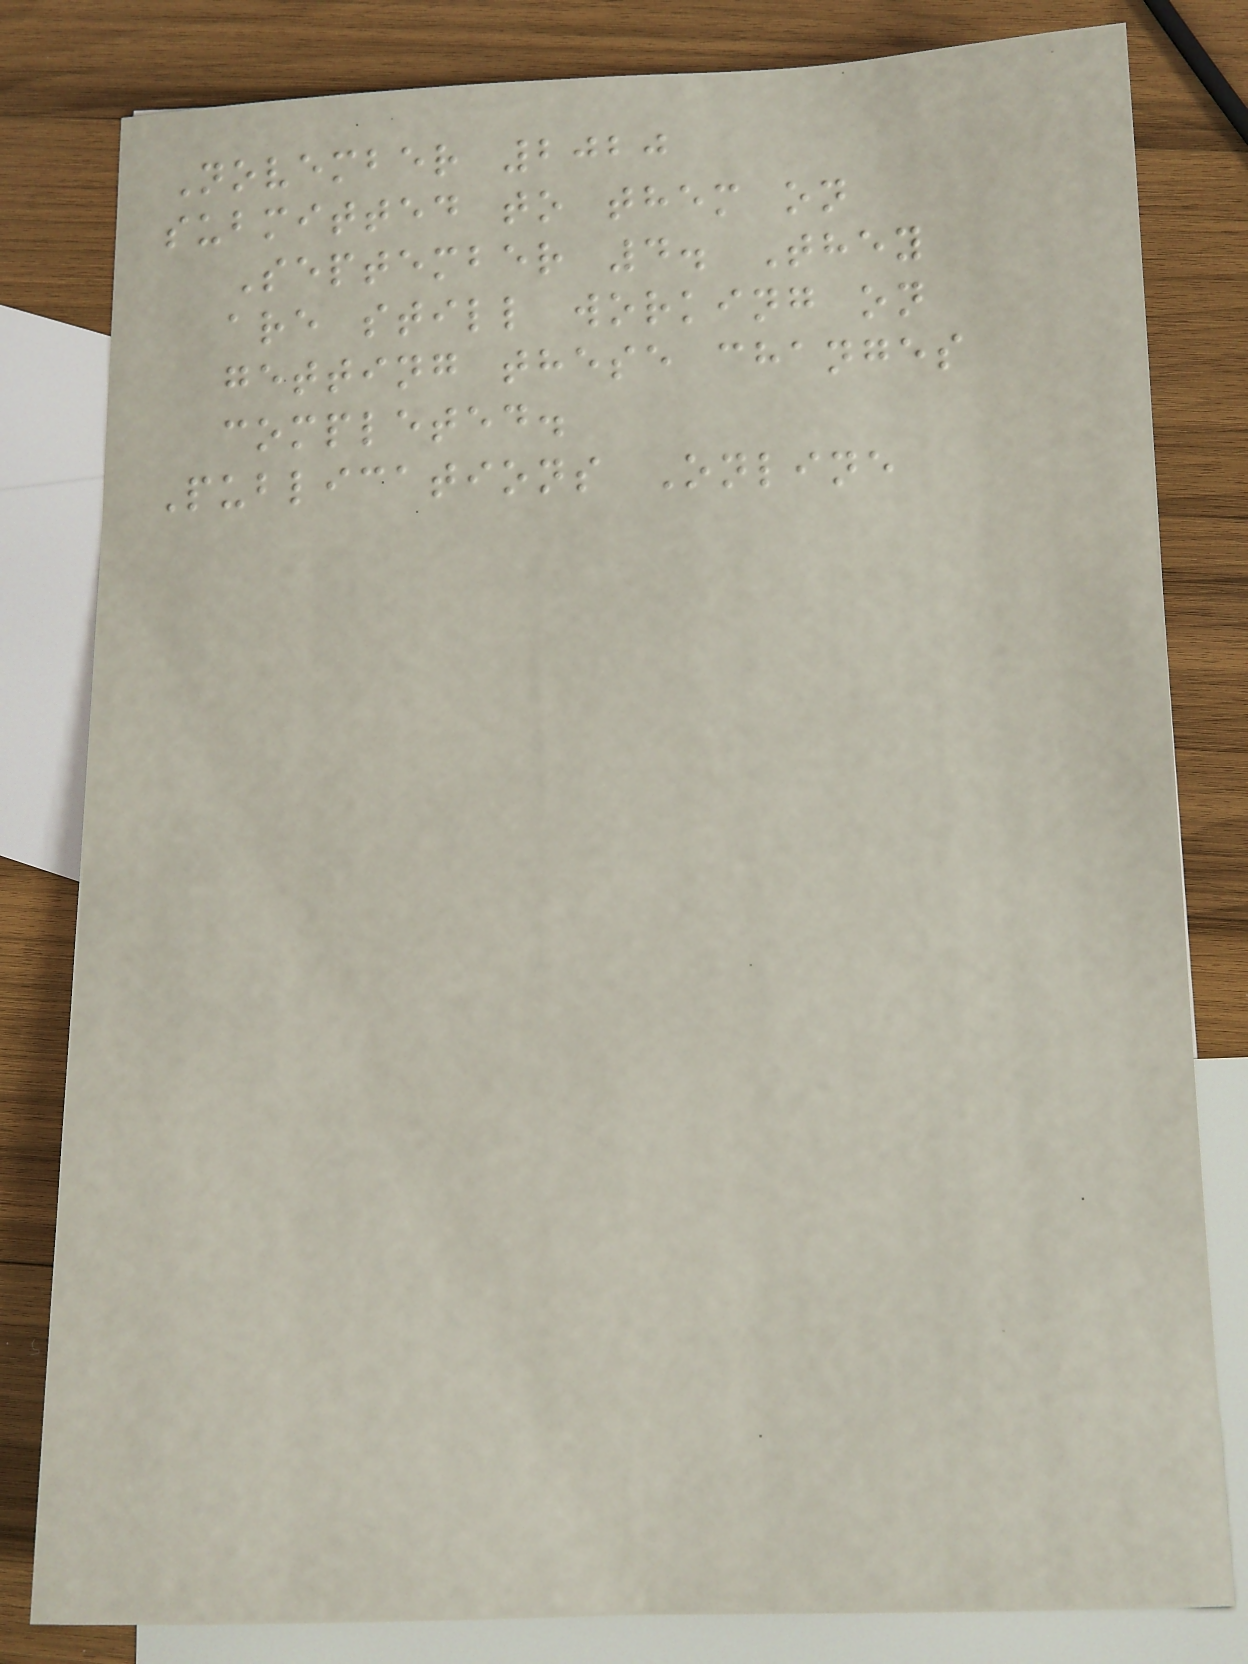November 2020
submitted to them on
September 4. They
are still working on
getting these changes
completed.
Publications Online
